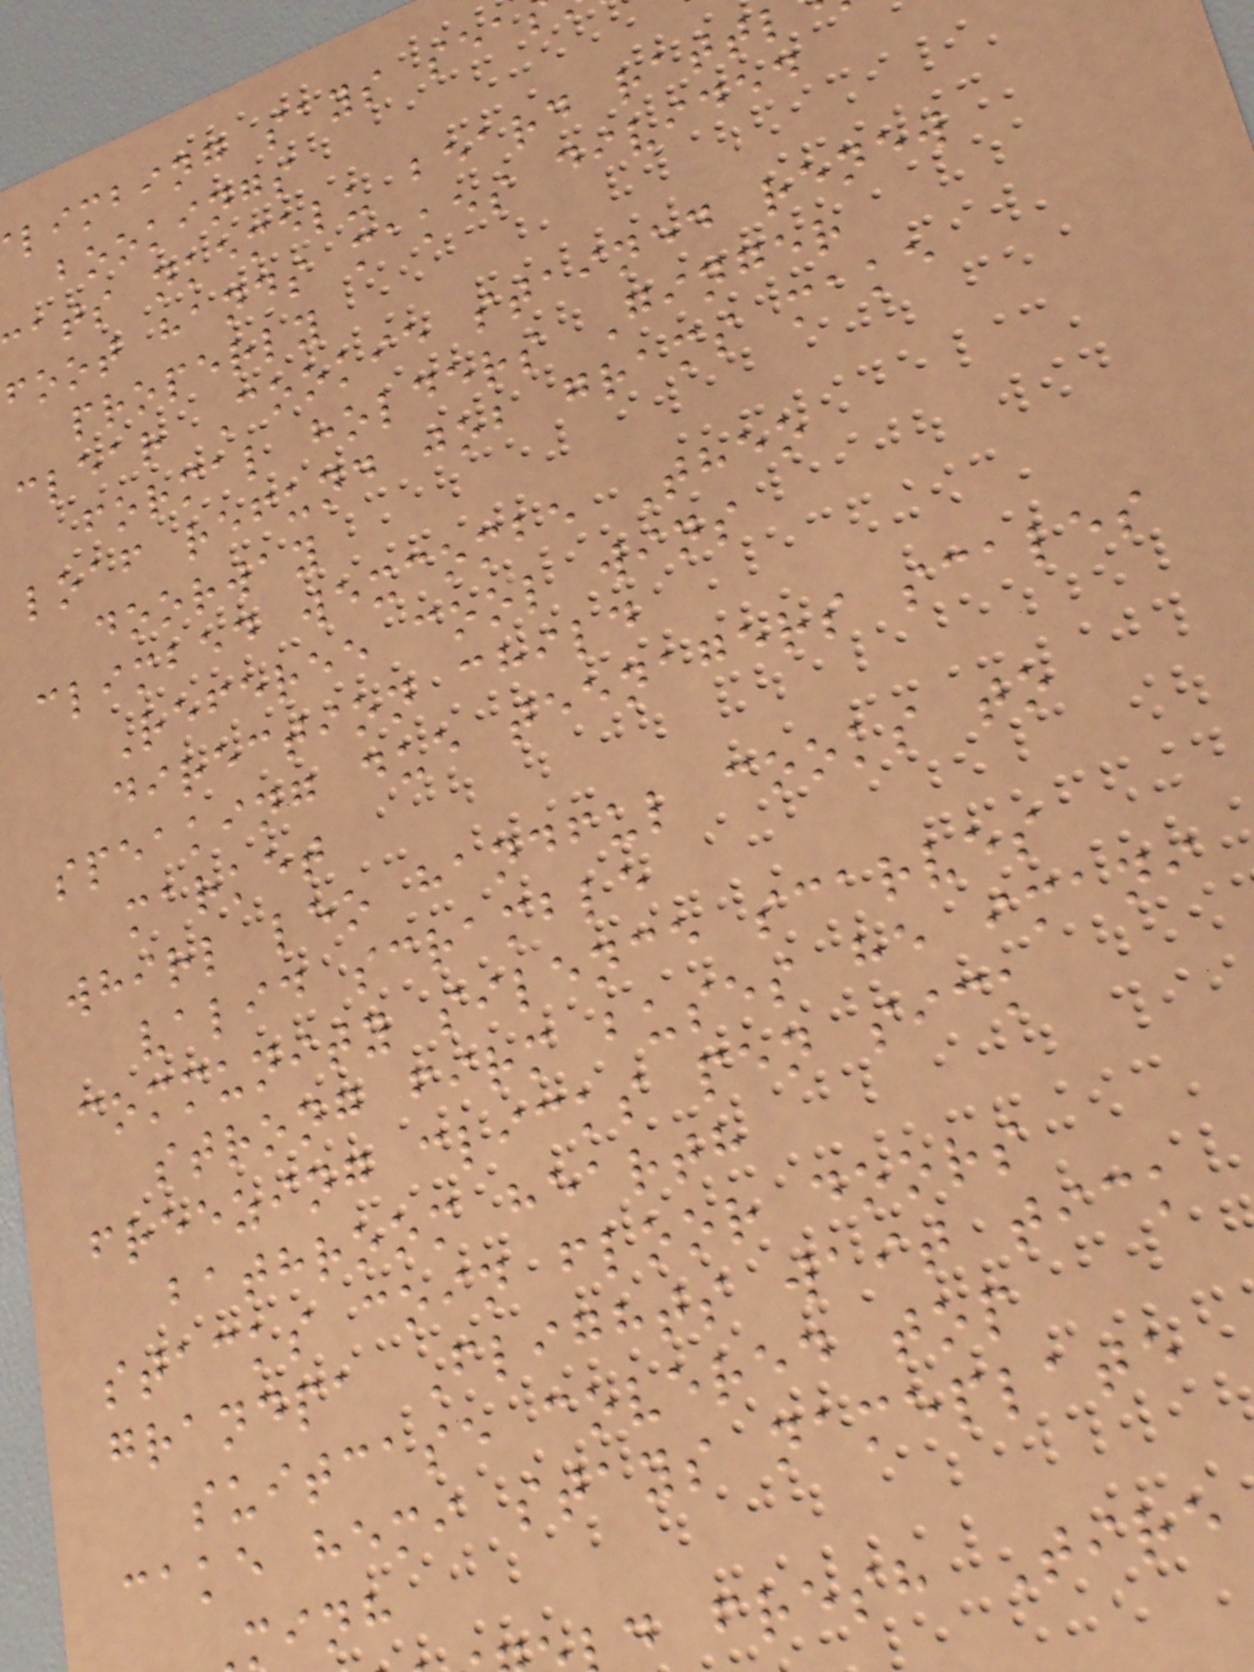limbing says sea
bookings
ats nkemelu beard rattl
foot hands makes divided
properly
clear Cookie stained renew
formal holders Ginger
loaf refund job grams make
doorway
climbed wexcombe Theo
Referee cool wins
direction child
speaking due teenagers scales
market
whirl leo handful cooks to
valid scramble
community silence scarves
strong firm buses he imani
freezing clicks pen sick
bathroom hearth
stacks coin floor doors
grandpa Flights wait tick
suitcase covered top
cake hemi stays nameplate
minh
d fresh Tire
